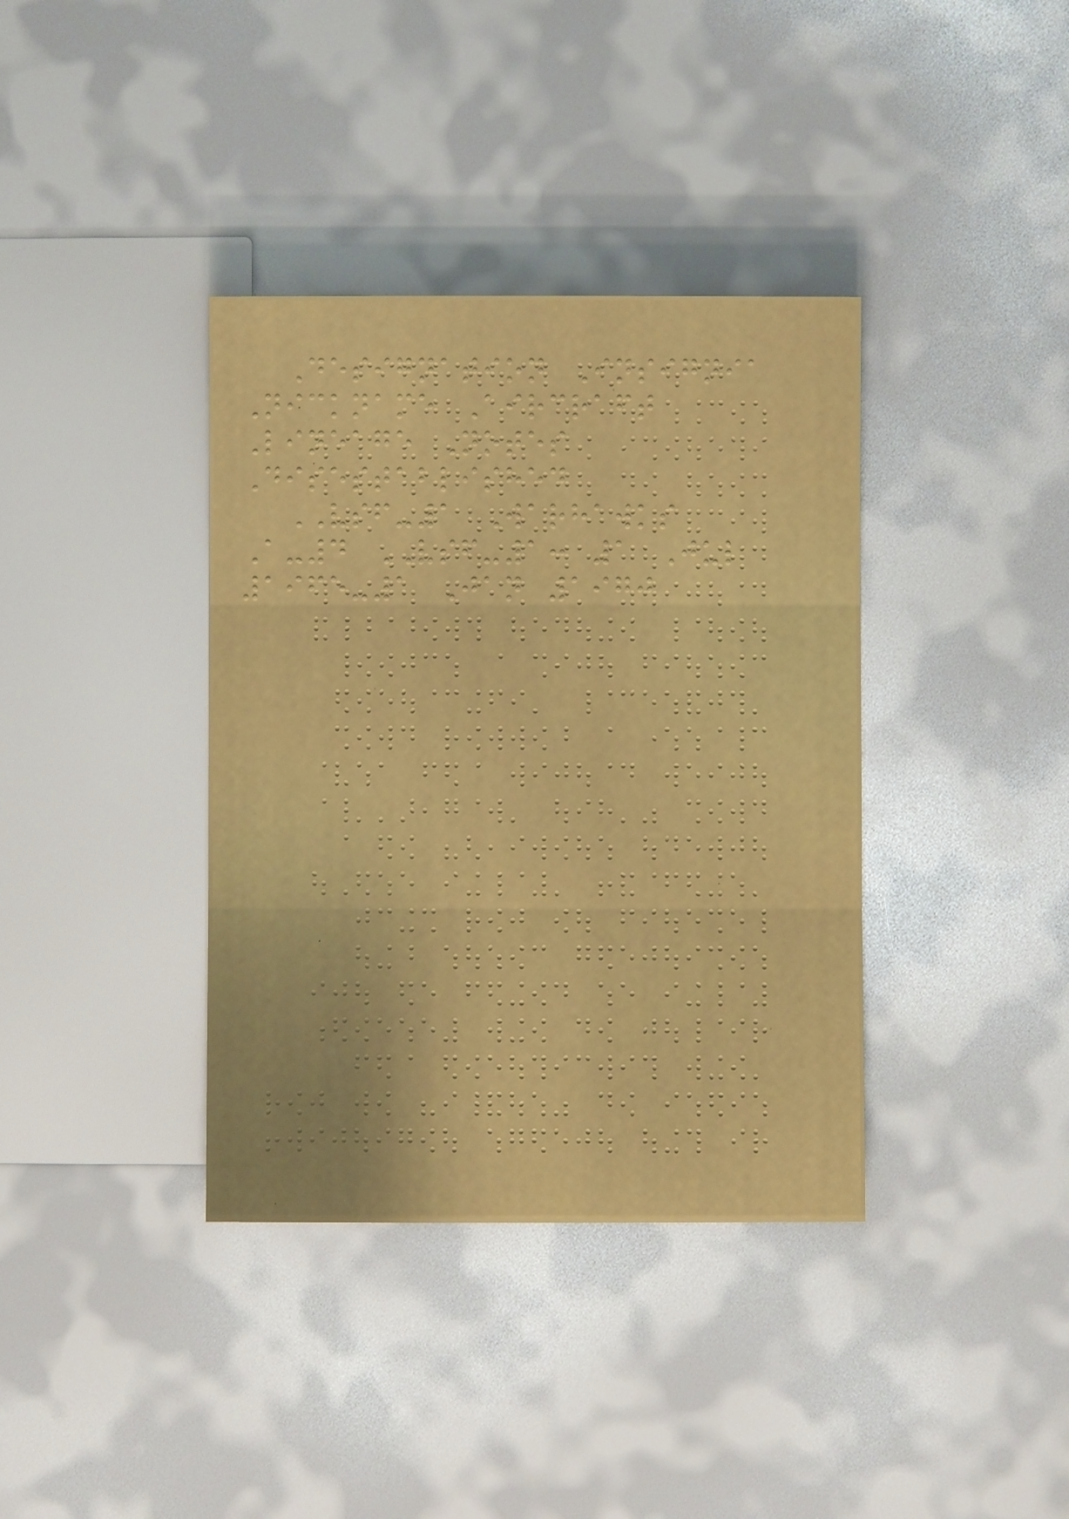Designation Insignia
Nickname Aircraft
Lineage Notes
Disestablished
VSF-1 Warhawks
A-4 VSF-1: 1 Jul
1965-1 Jan 1970
